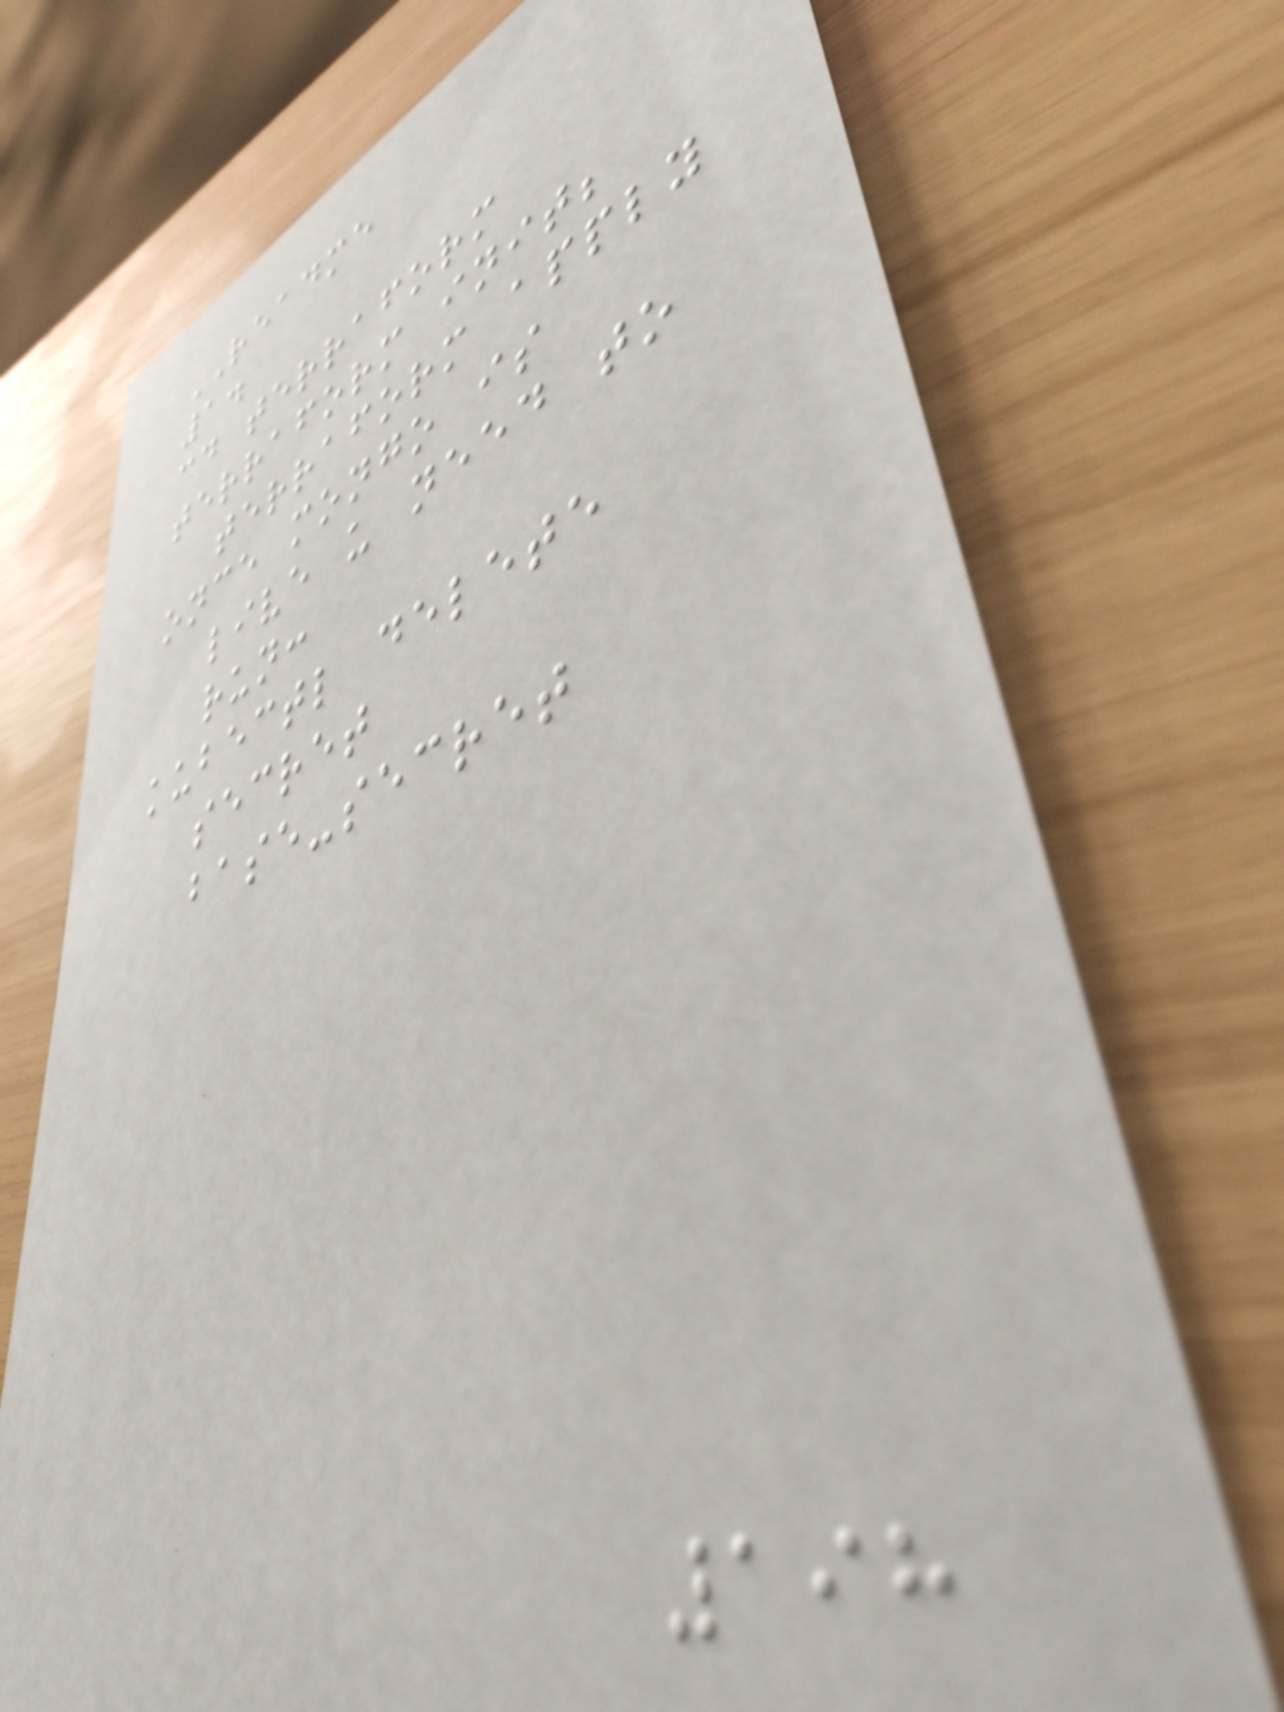README
1.
cd terraform
terraform init;
terraform apply
once mongo is
live u need to
run:
kubectl delete
secret
base-secret
198
